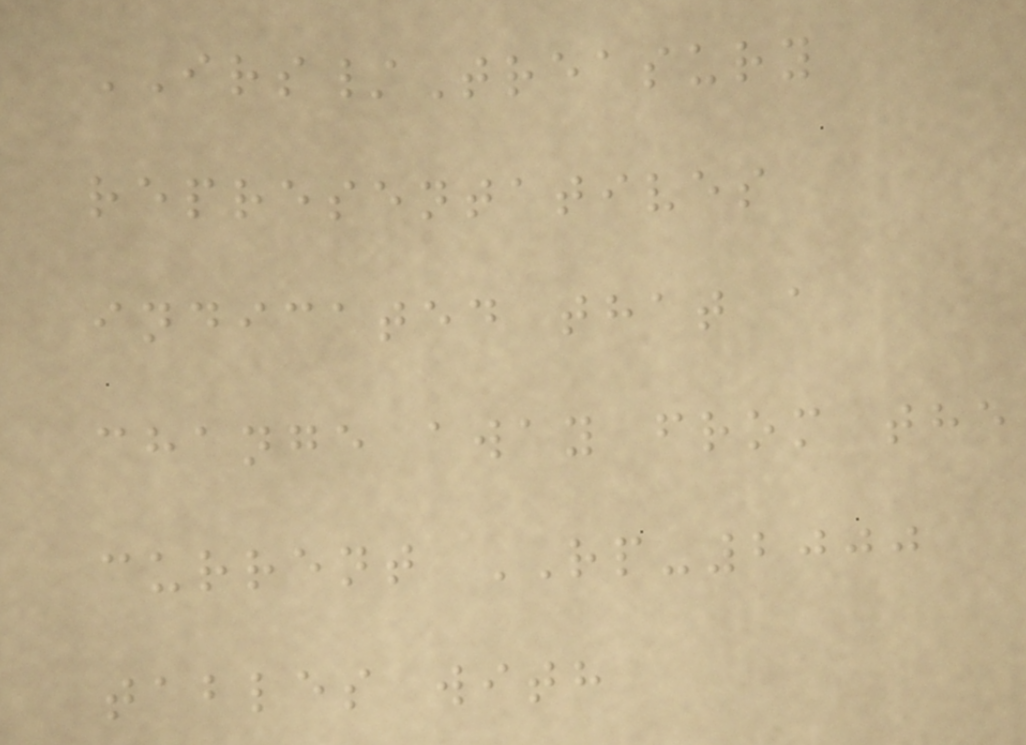IRS/Treasury
representatives
indicated that a
change away from the
current RP-2000
tables with
